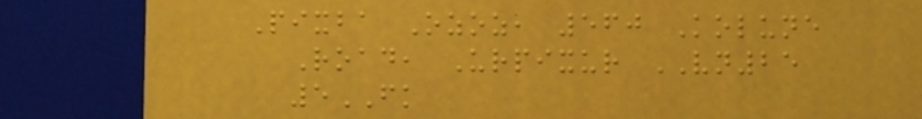Pixba Ozoz, 560 Kolune
Road, Urpixur VN25
5FK
